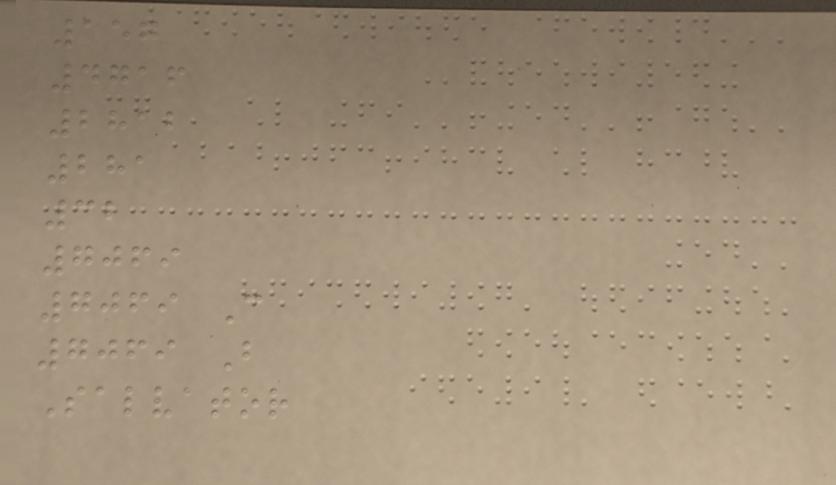157
4716
2812
281
32
7069
7069 C
7069 B
Salvator
